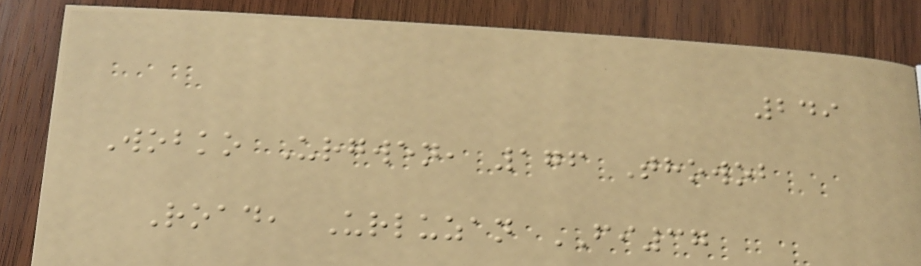249
Wobko Urgwen, 176 Thowob
Road, Urluzan FI37
